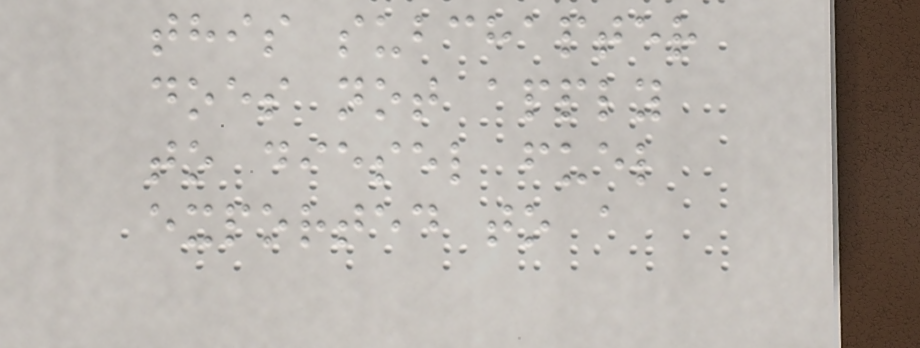this subchapter
does not apply
to diesel fuel
exported to a
